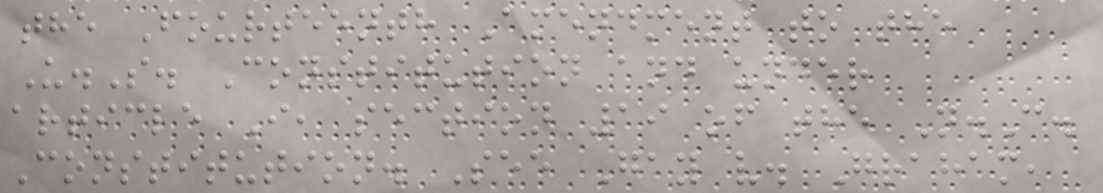the Fourteenth Amendment to the
U.S. Constitution and under
article I, section 19 of the N.C.
Constitution. See Gay v. Graham,
